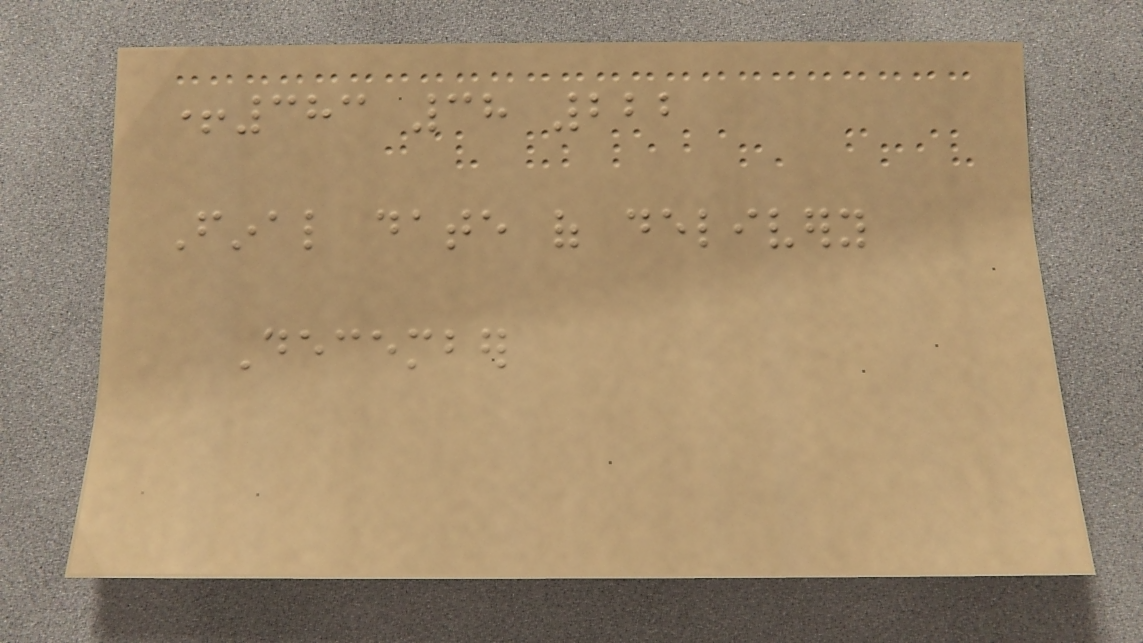+383 38 222
Final date of delivery
December
